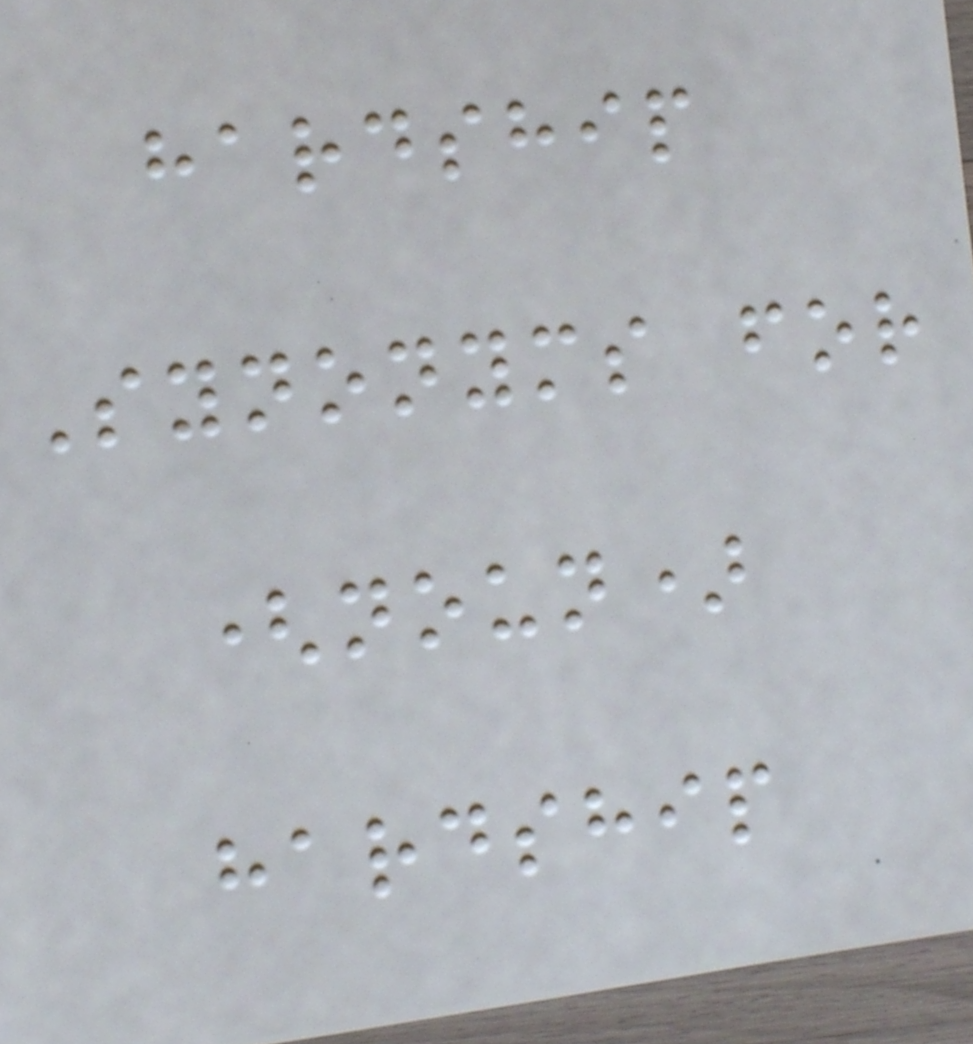hardship
Synonyms for
(noun)
hardship
